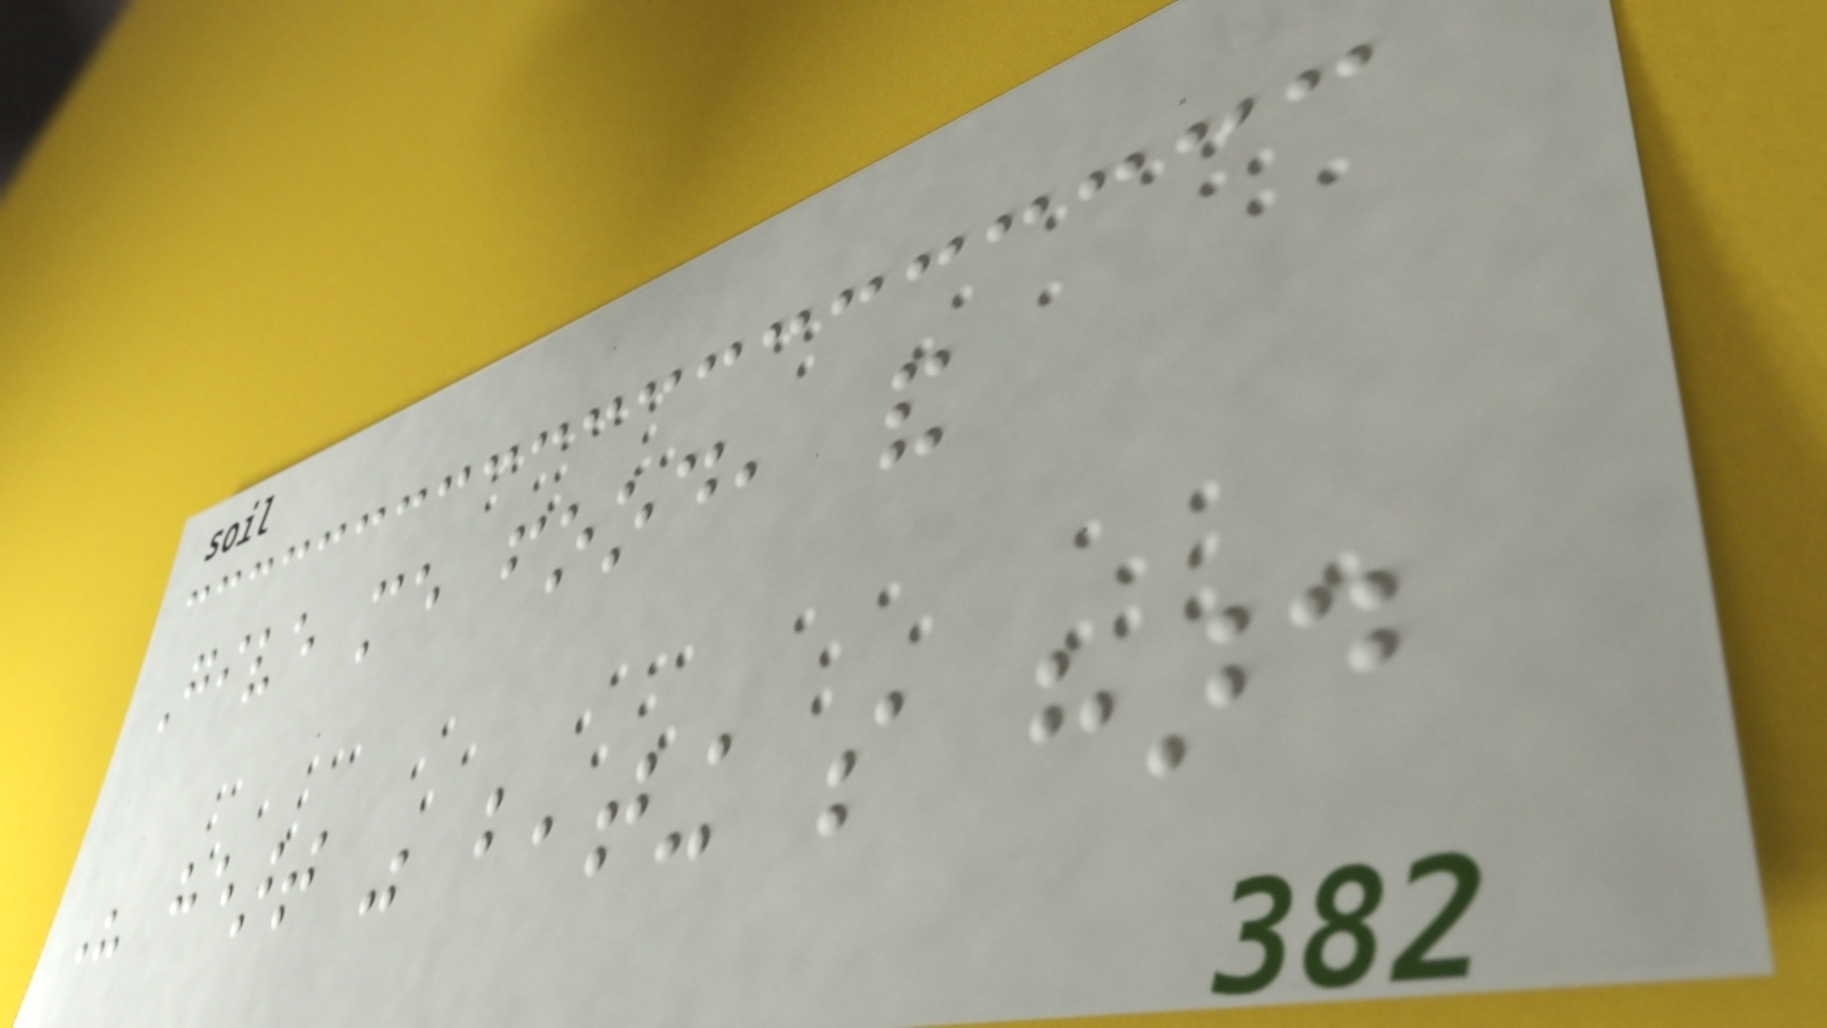Give me food, and
His heart was beating so hard
